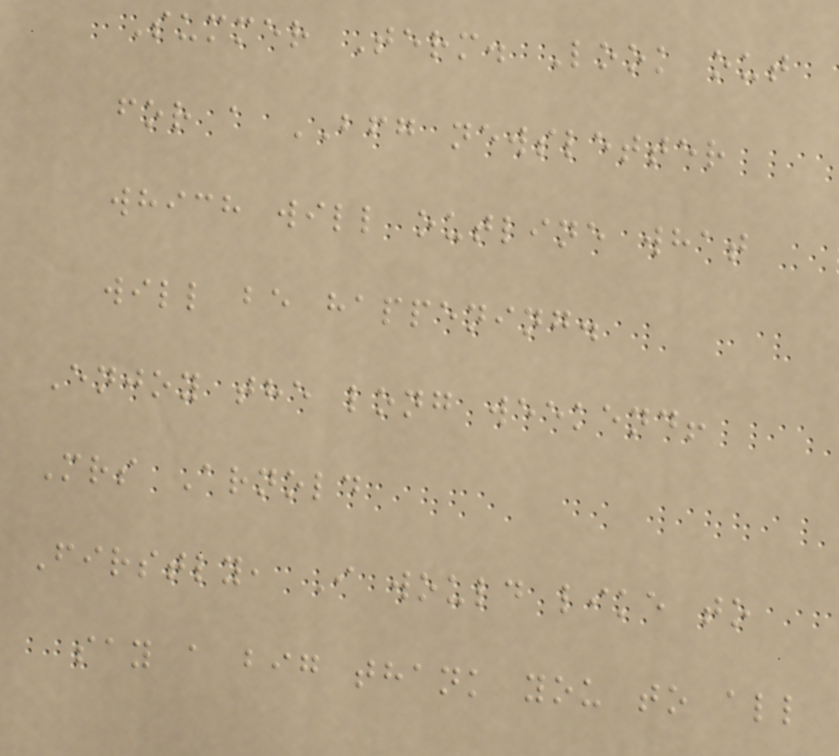Summer Term. Look out
for a BFG newsletter
which will outline what
will be happening.
Enjoy the long weekend!
Mrs Arnold
Firstly, I would like to
say a big thank you to all
